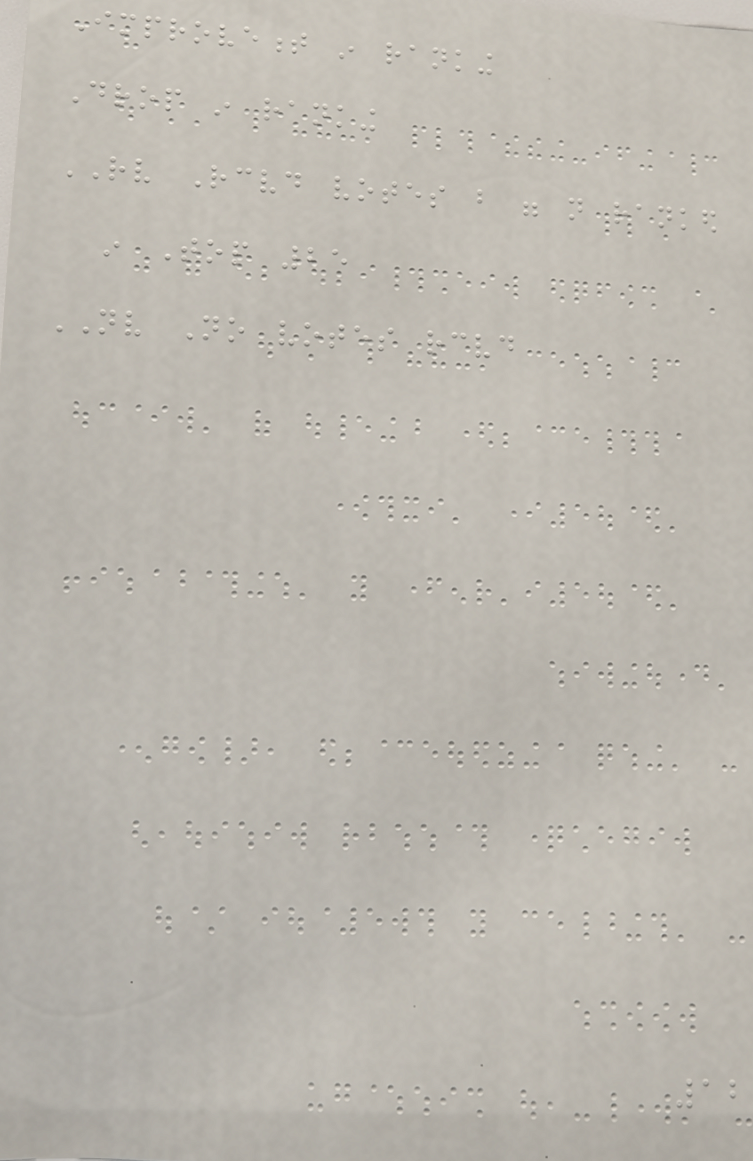Improvement in ranking
Drop in ranking
RV Received votes but were not ranked
in Top 25
NV No votes received
12
